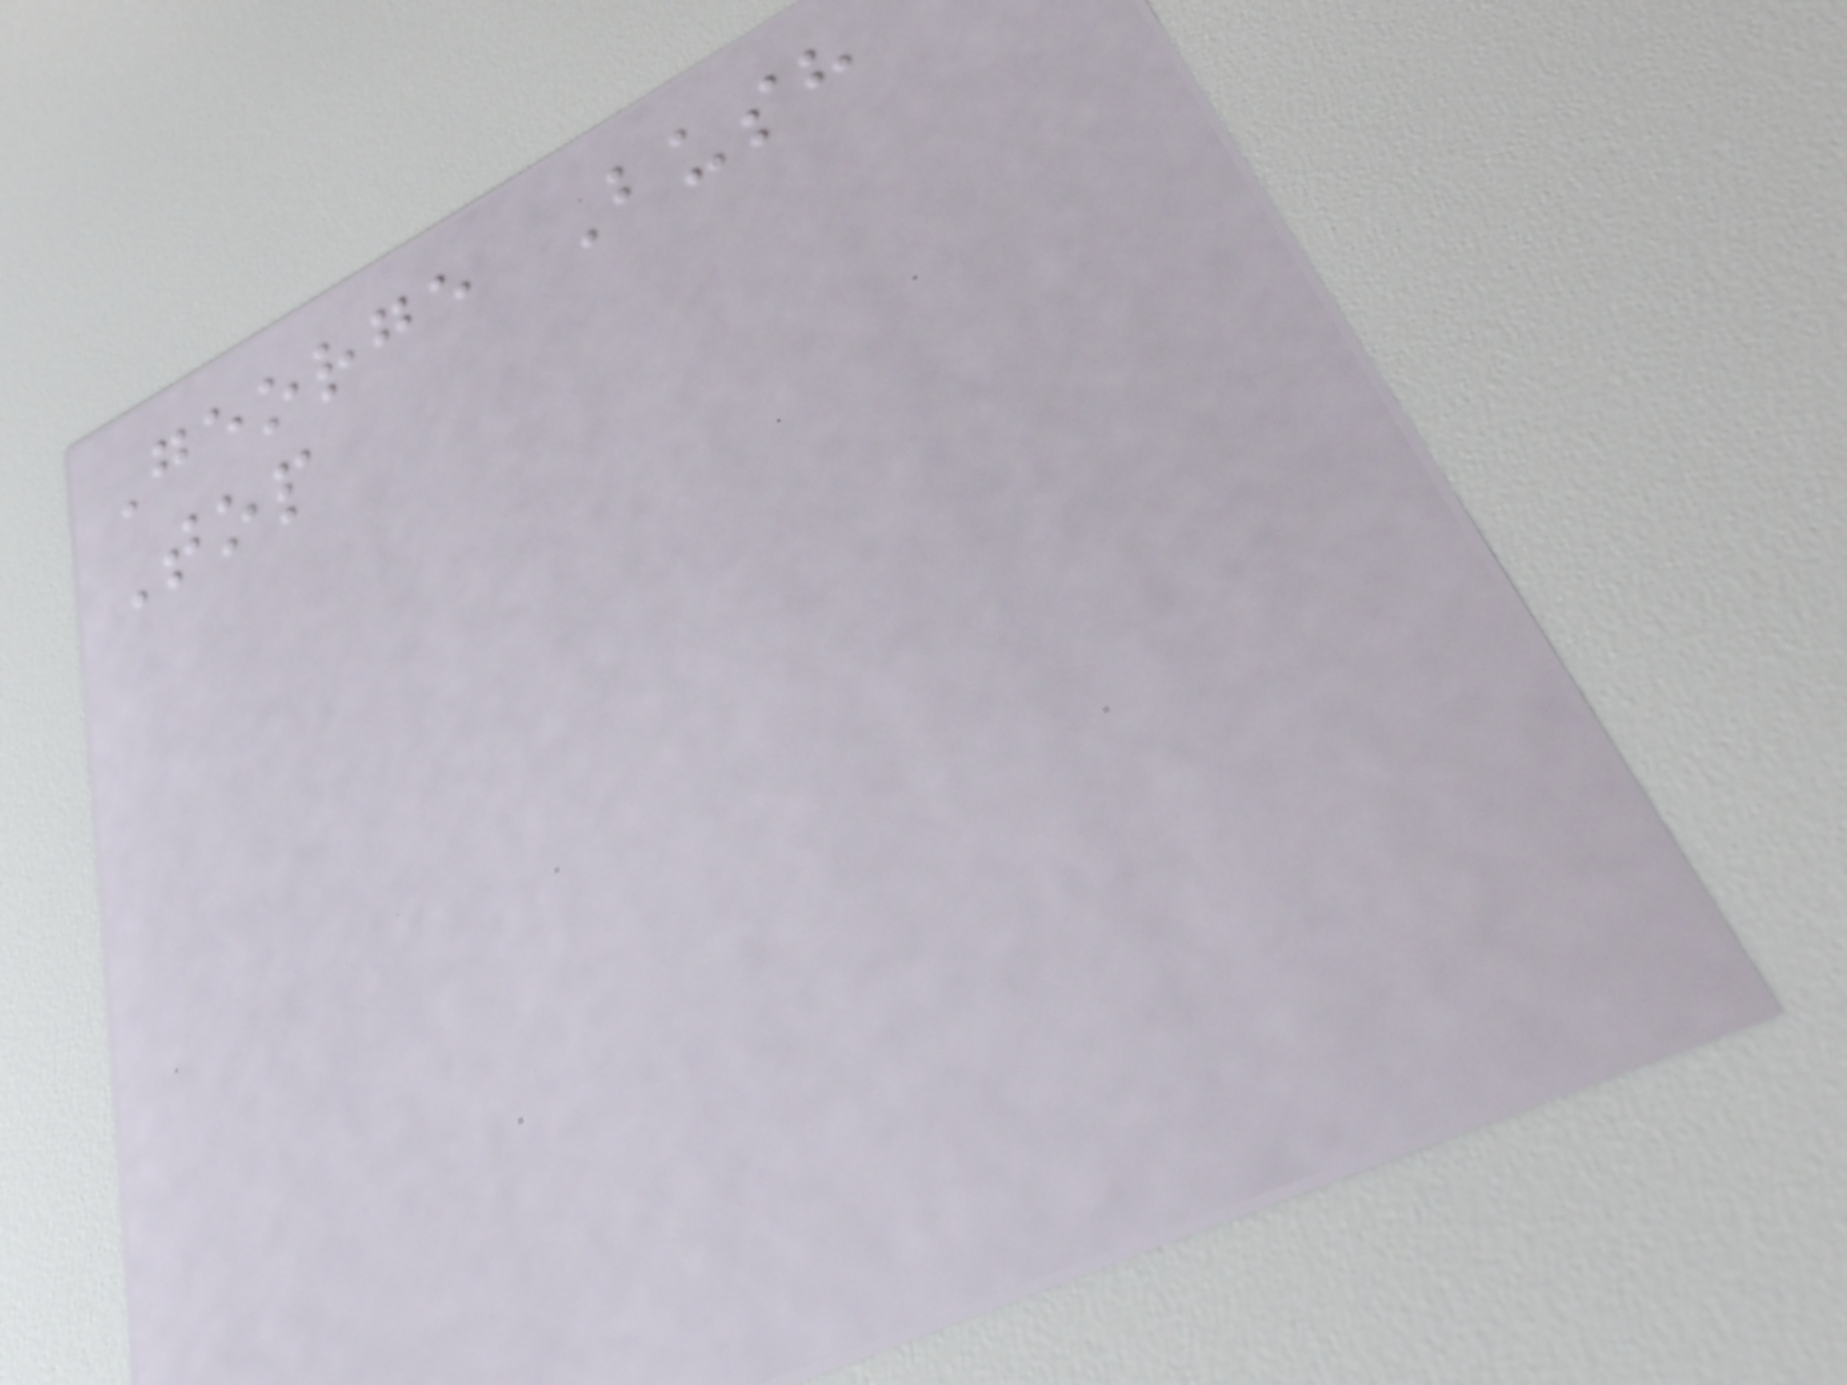George Bush
Top
